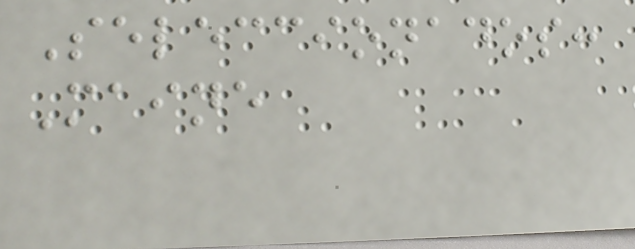Seleccionados:
Maine
